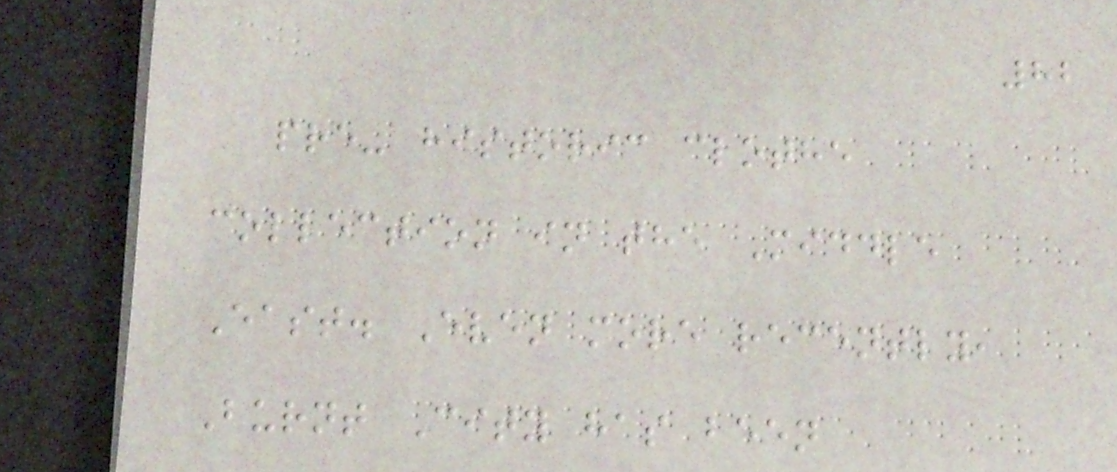82
pre- historic clothe
collection in the Middle
East. Even more recently,
Burnt City has been
